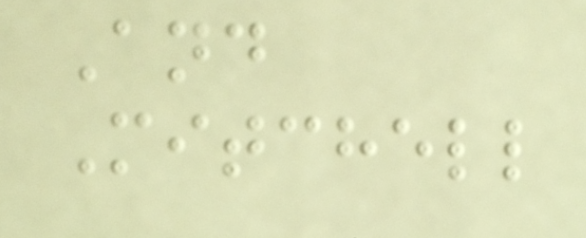And
Mitchell
